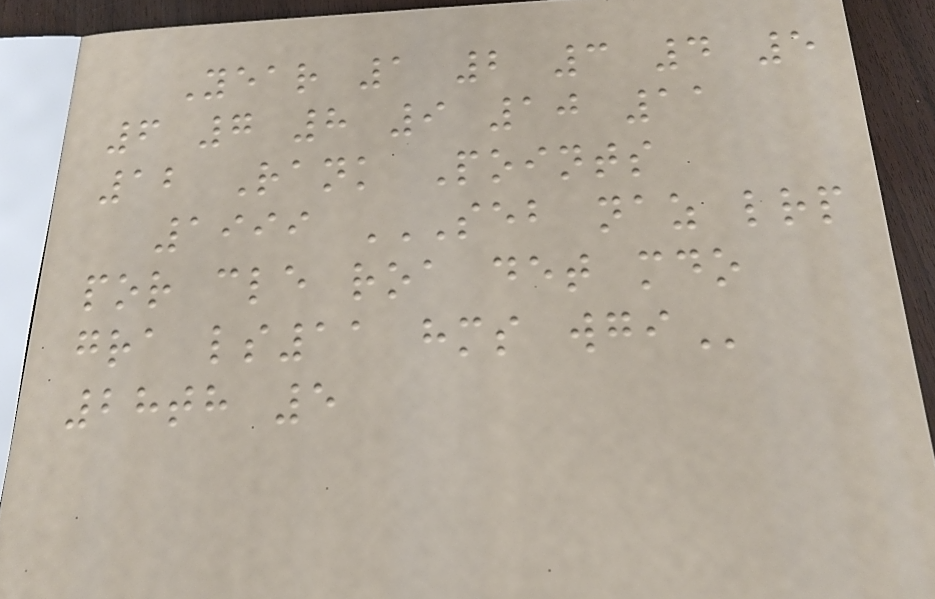Year 1 2 3 4 5
6 7 8 9 10 11
12 Rank Points
1999 SEB NAZ LRP
POR CLE ROA DET MDO
GRA LS11 HMS WGI
28th 5
